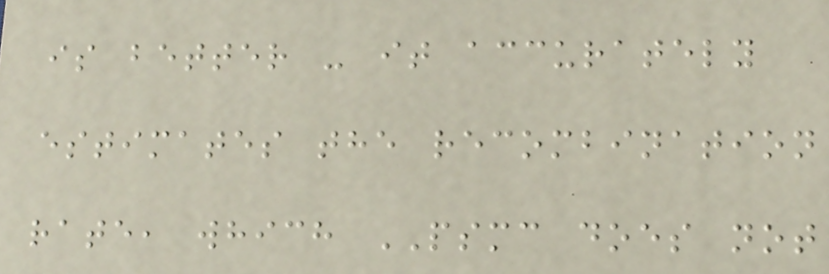is better - it accurately
estimates the recombination
rate, which PSMC does not
